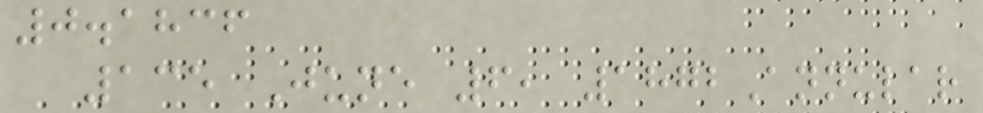0.1836
135 June 6, 1872Annular
